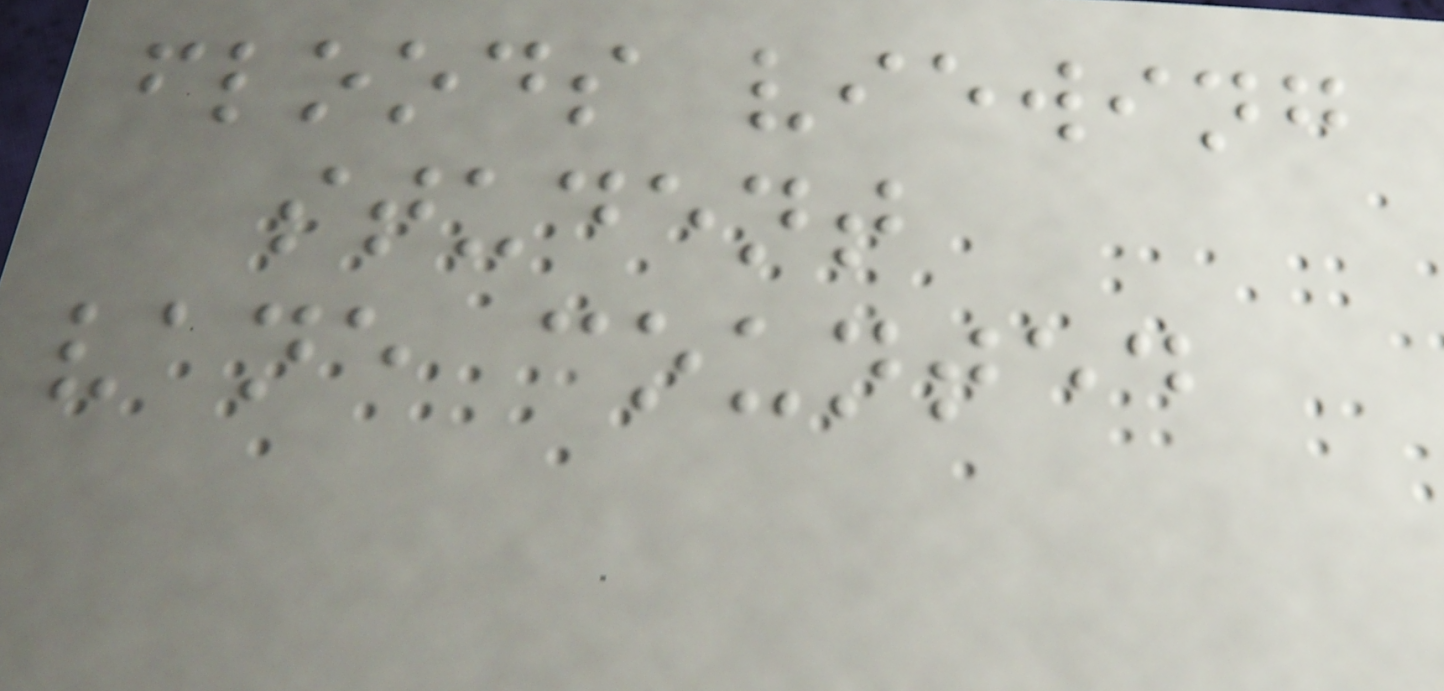floods viewing
student
vane counted
